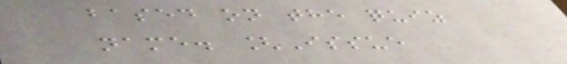based on the quiz
name. [Issue
